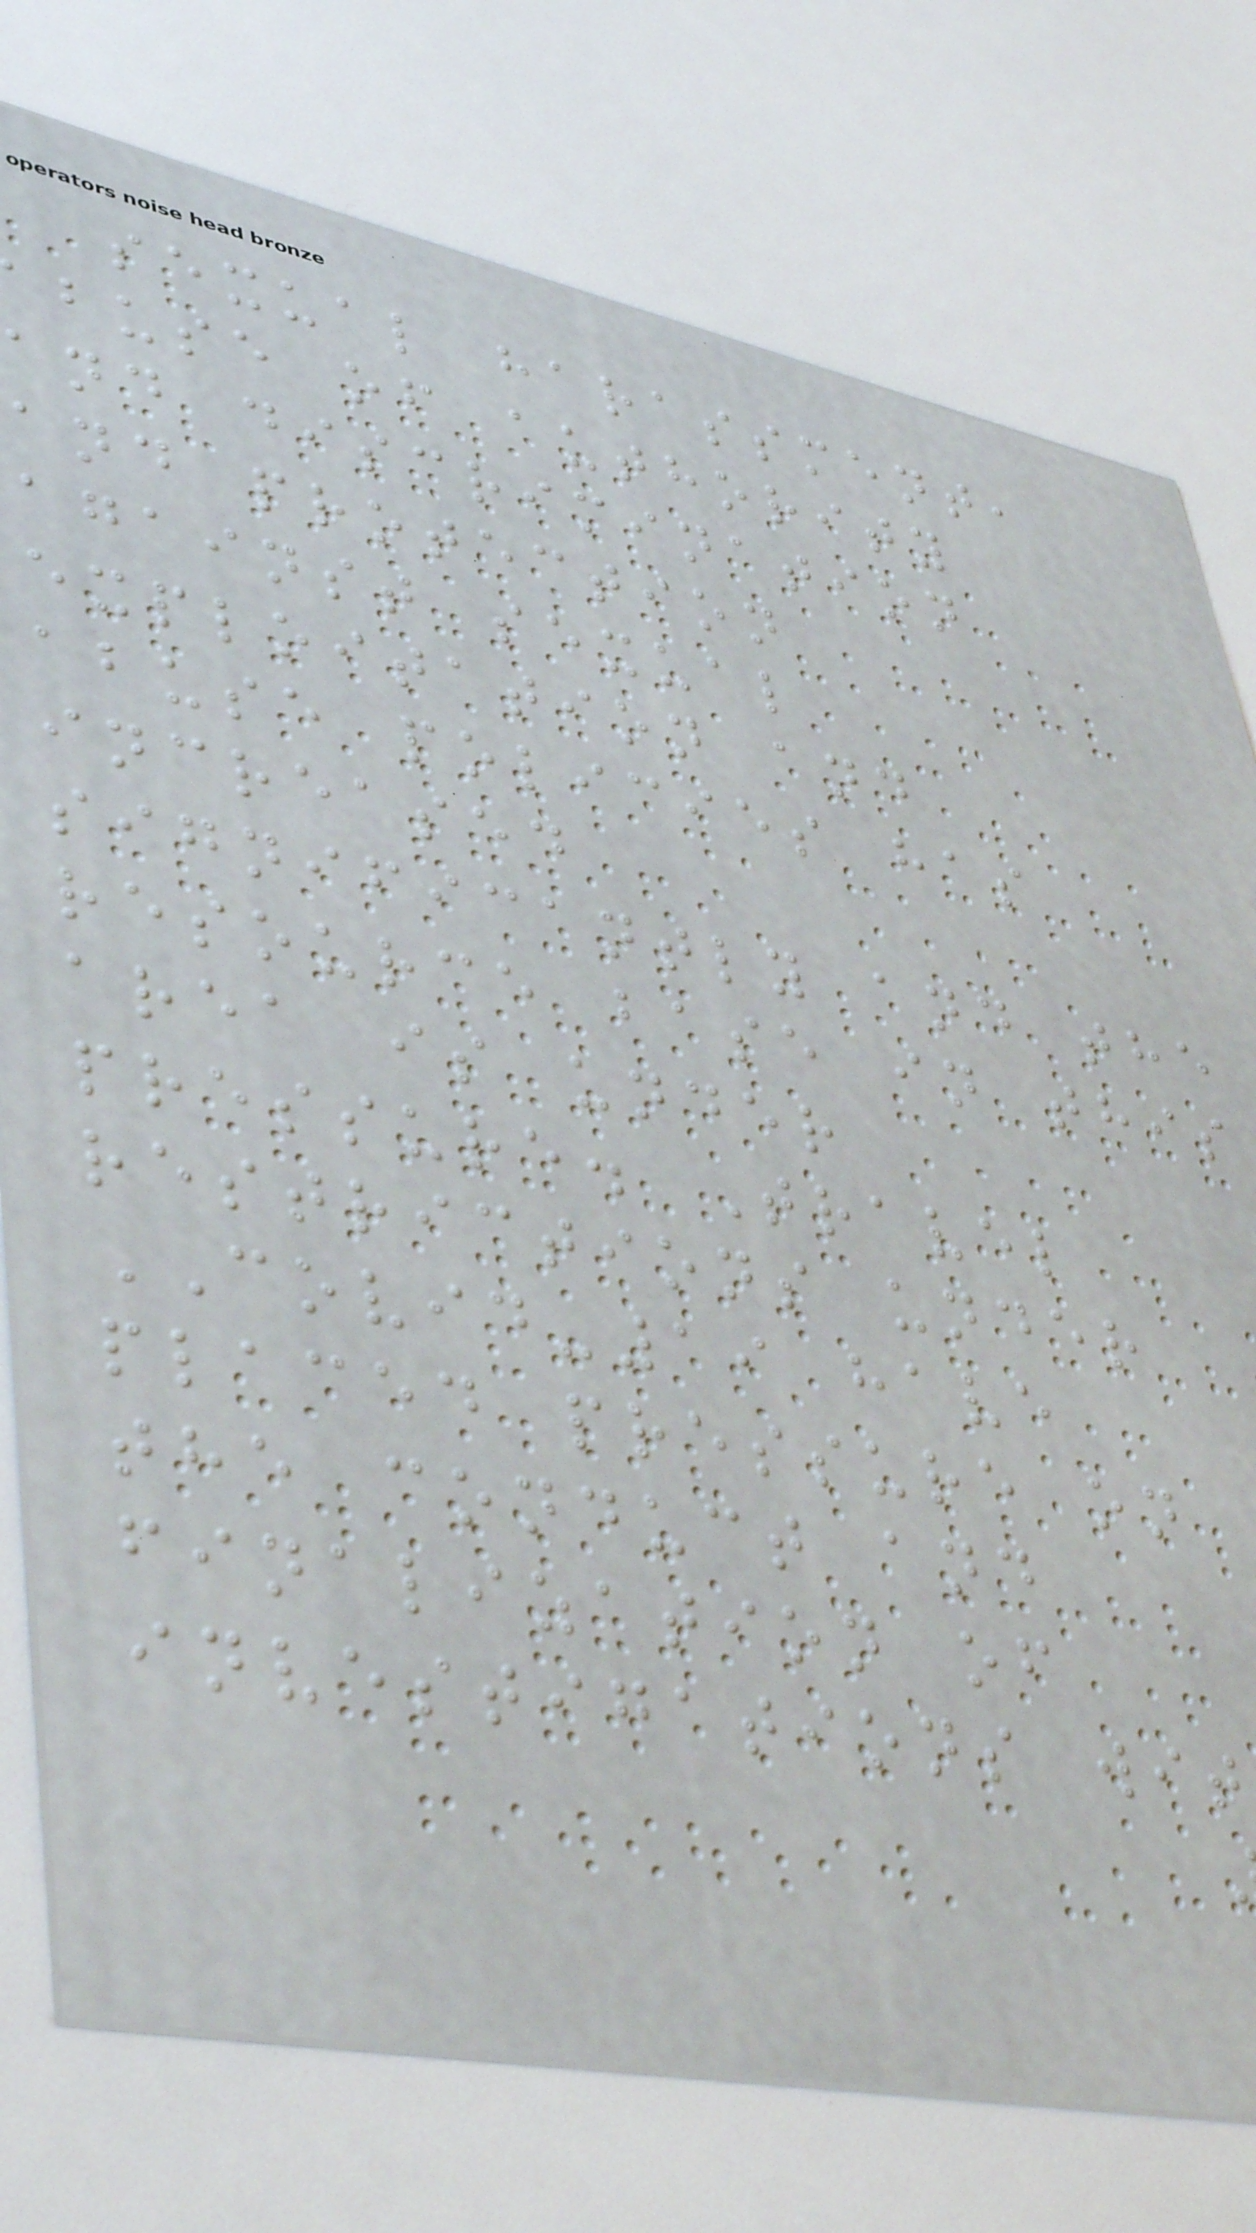sexual harassment,
buse of authority
and discrimination
and protection
against sexual
exploitation and
abuse policies has
increased
significantly and the
resource base in this
area is under
pressure. Travel
restrictions under
COVID-19 have
placed pressure on
the conduct and
finalization of
investigations wit
